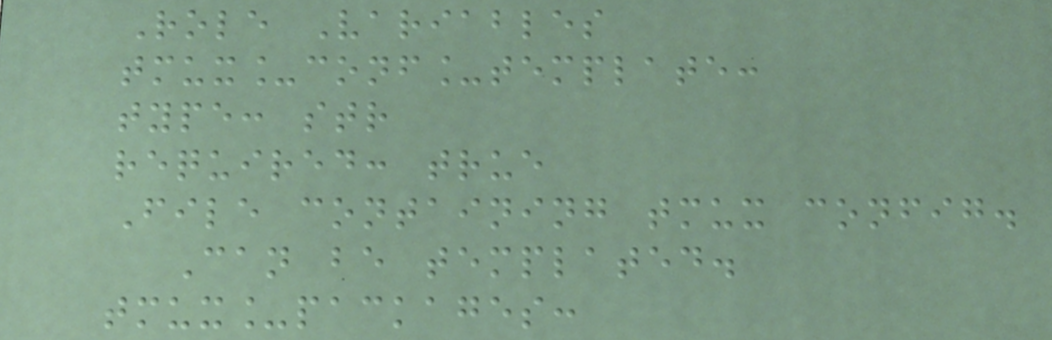Role Variables
tmux_conf_template:
type: str
required: true
File containing tmux config.
Can be templated.
tmux_packages:
